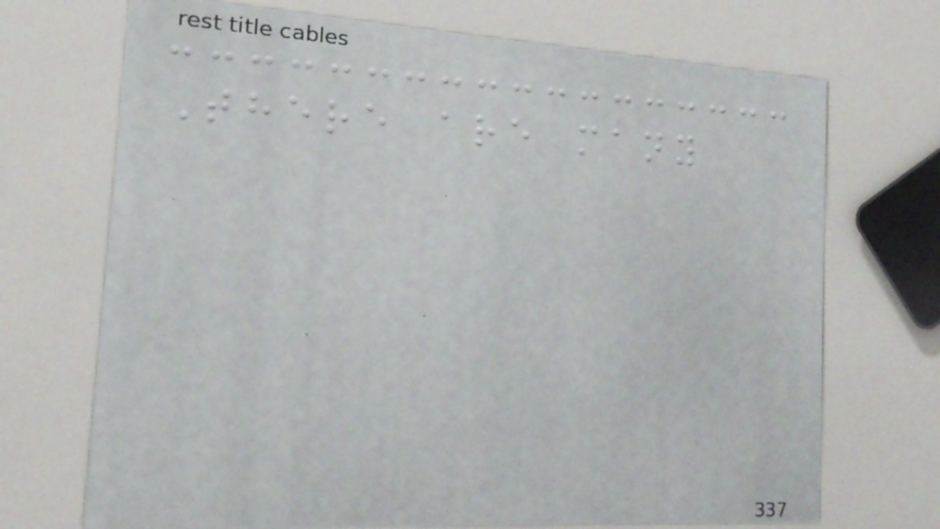There are many
